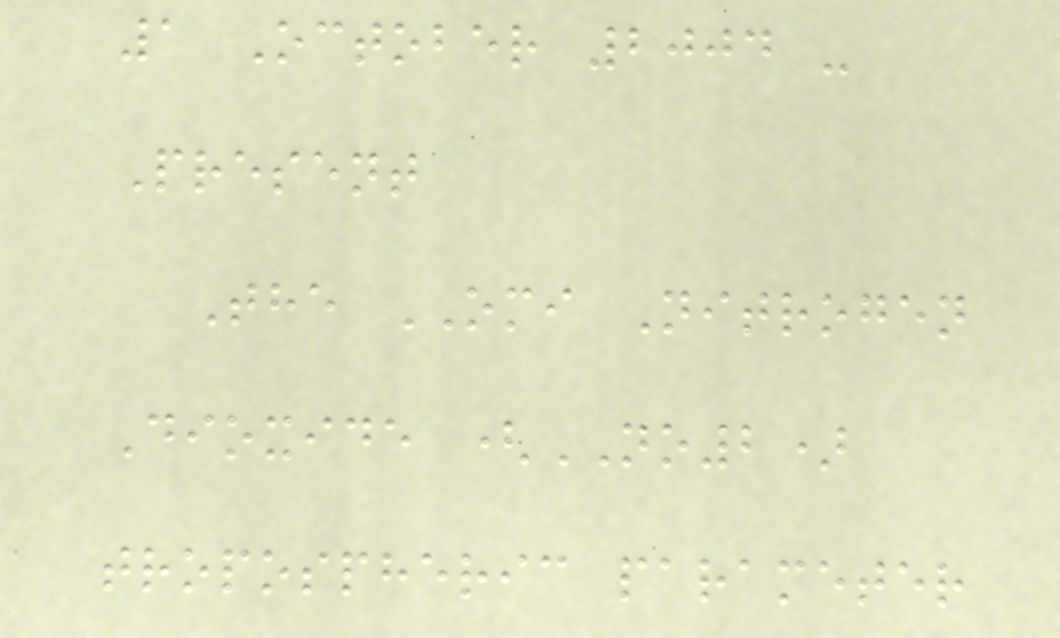1 October 2004 -
Present
The OMI Nitrogen
Dioxide (NO2)
tropospheric parameter
